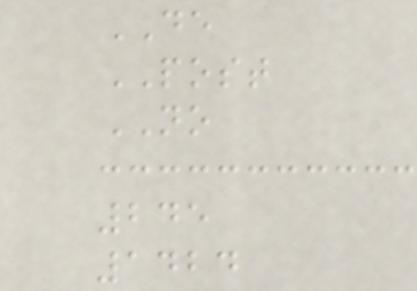DE
POST
NO
245
1424
